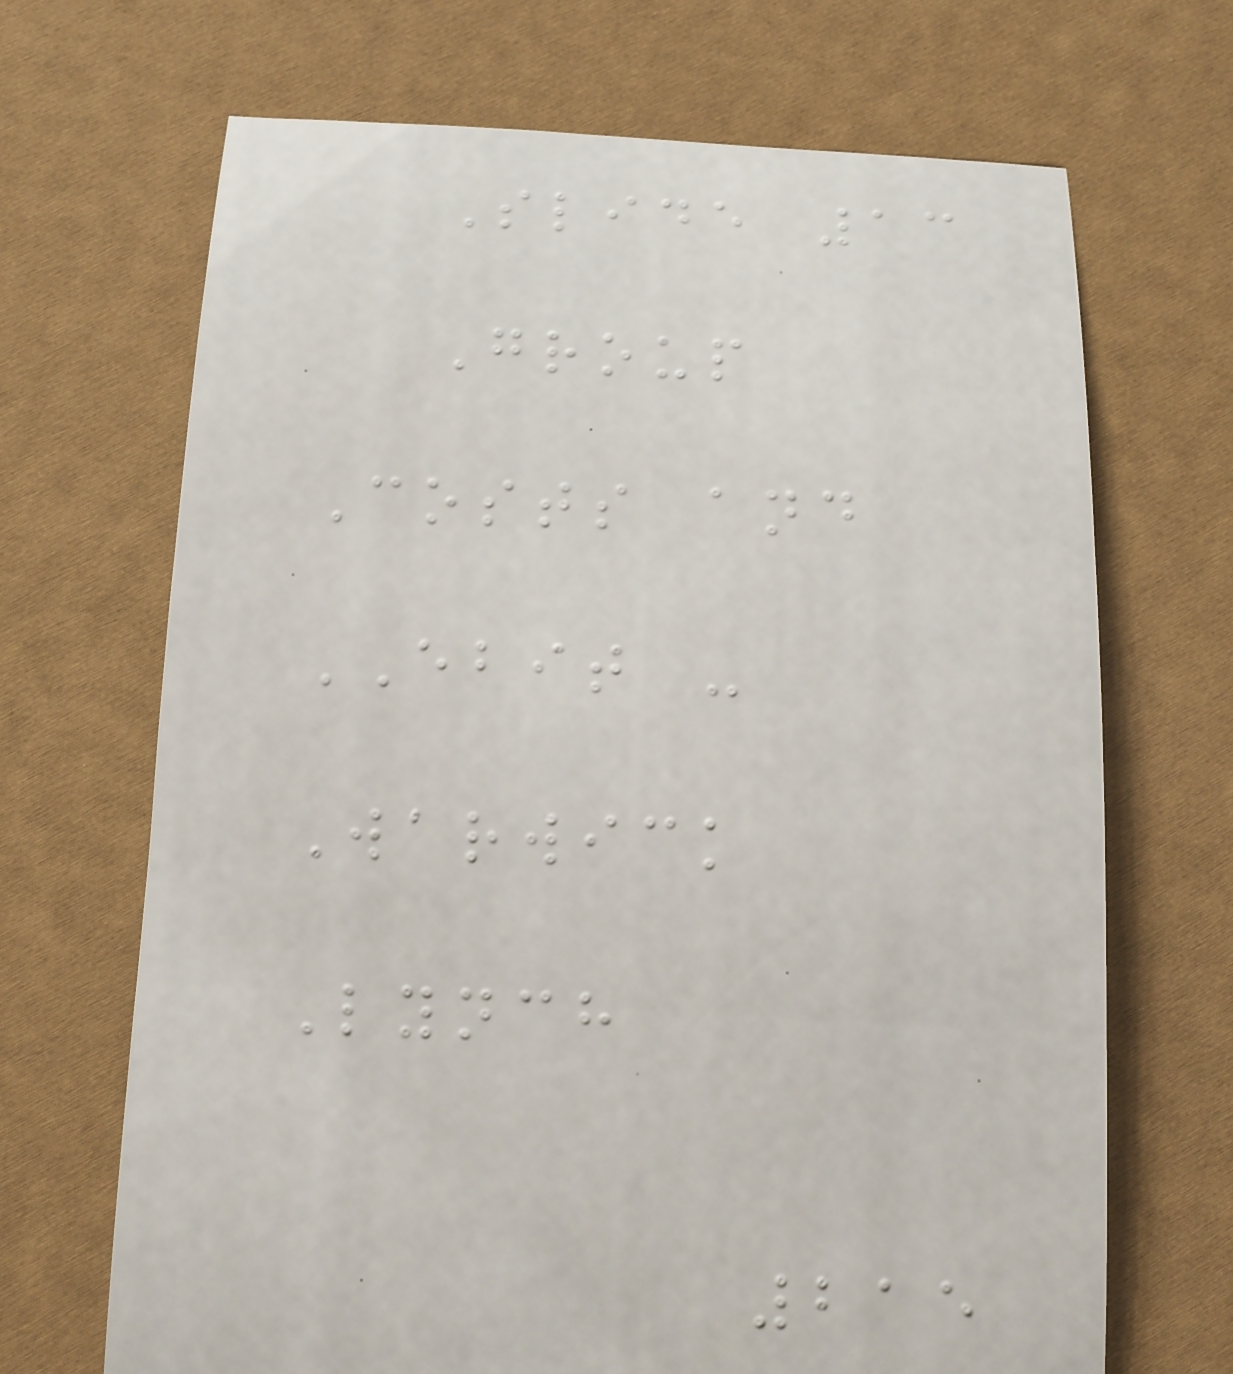Slide 13
Group
Costs and
EBIT -
Warwick
Lynch
215
